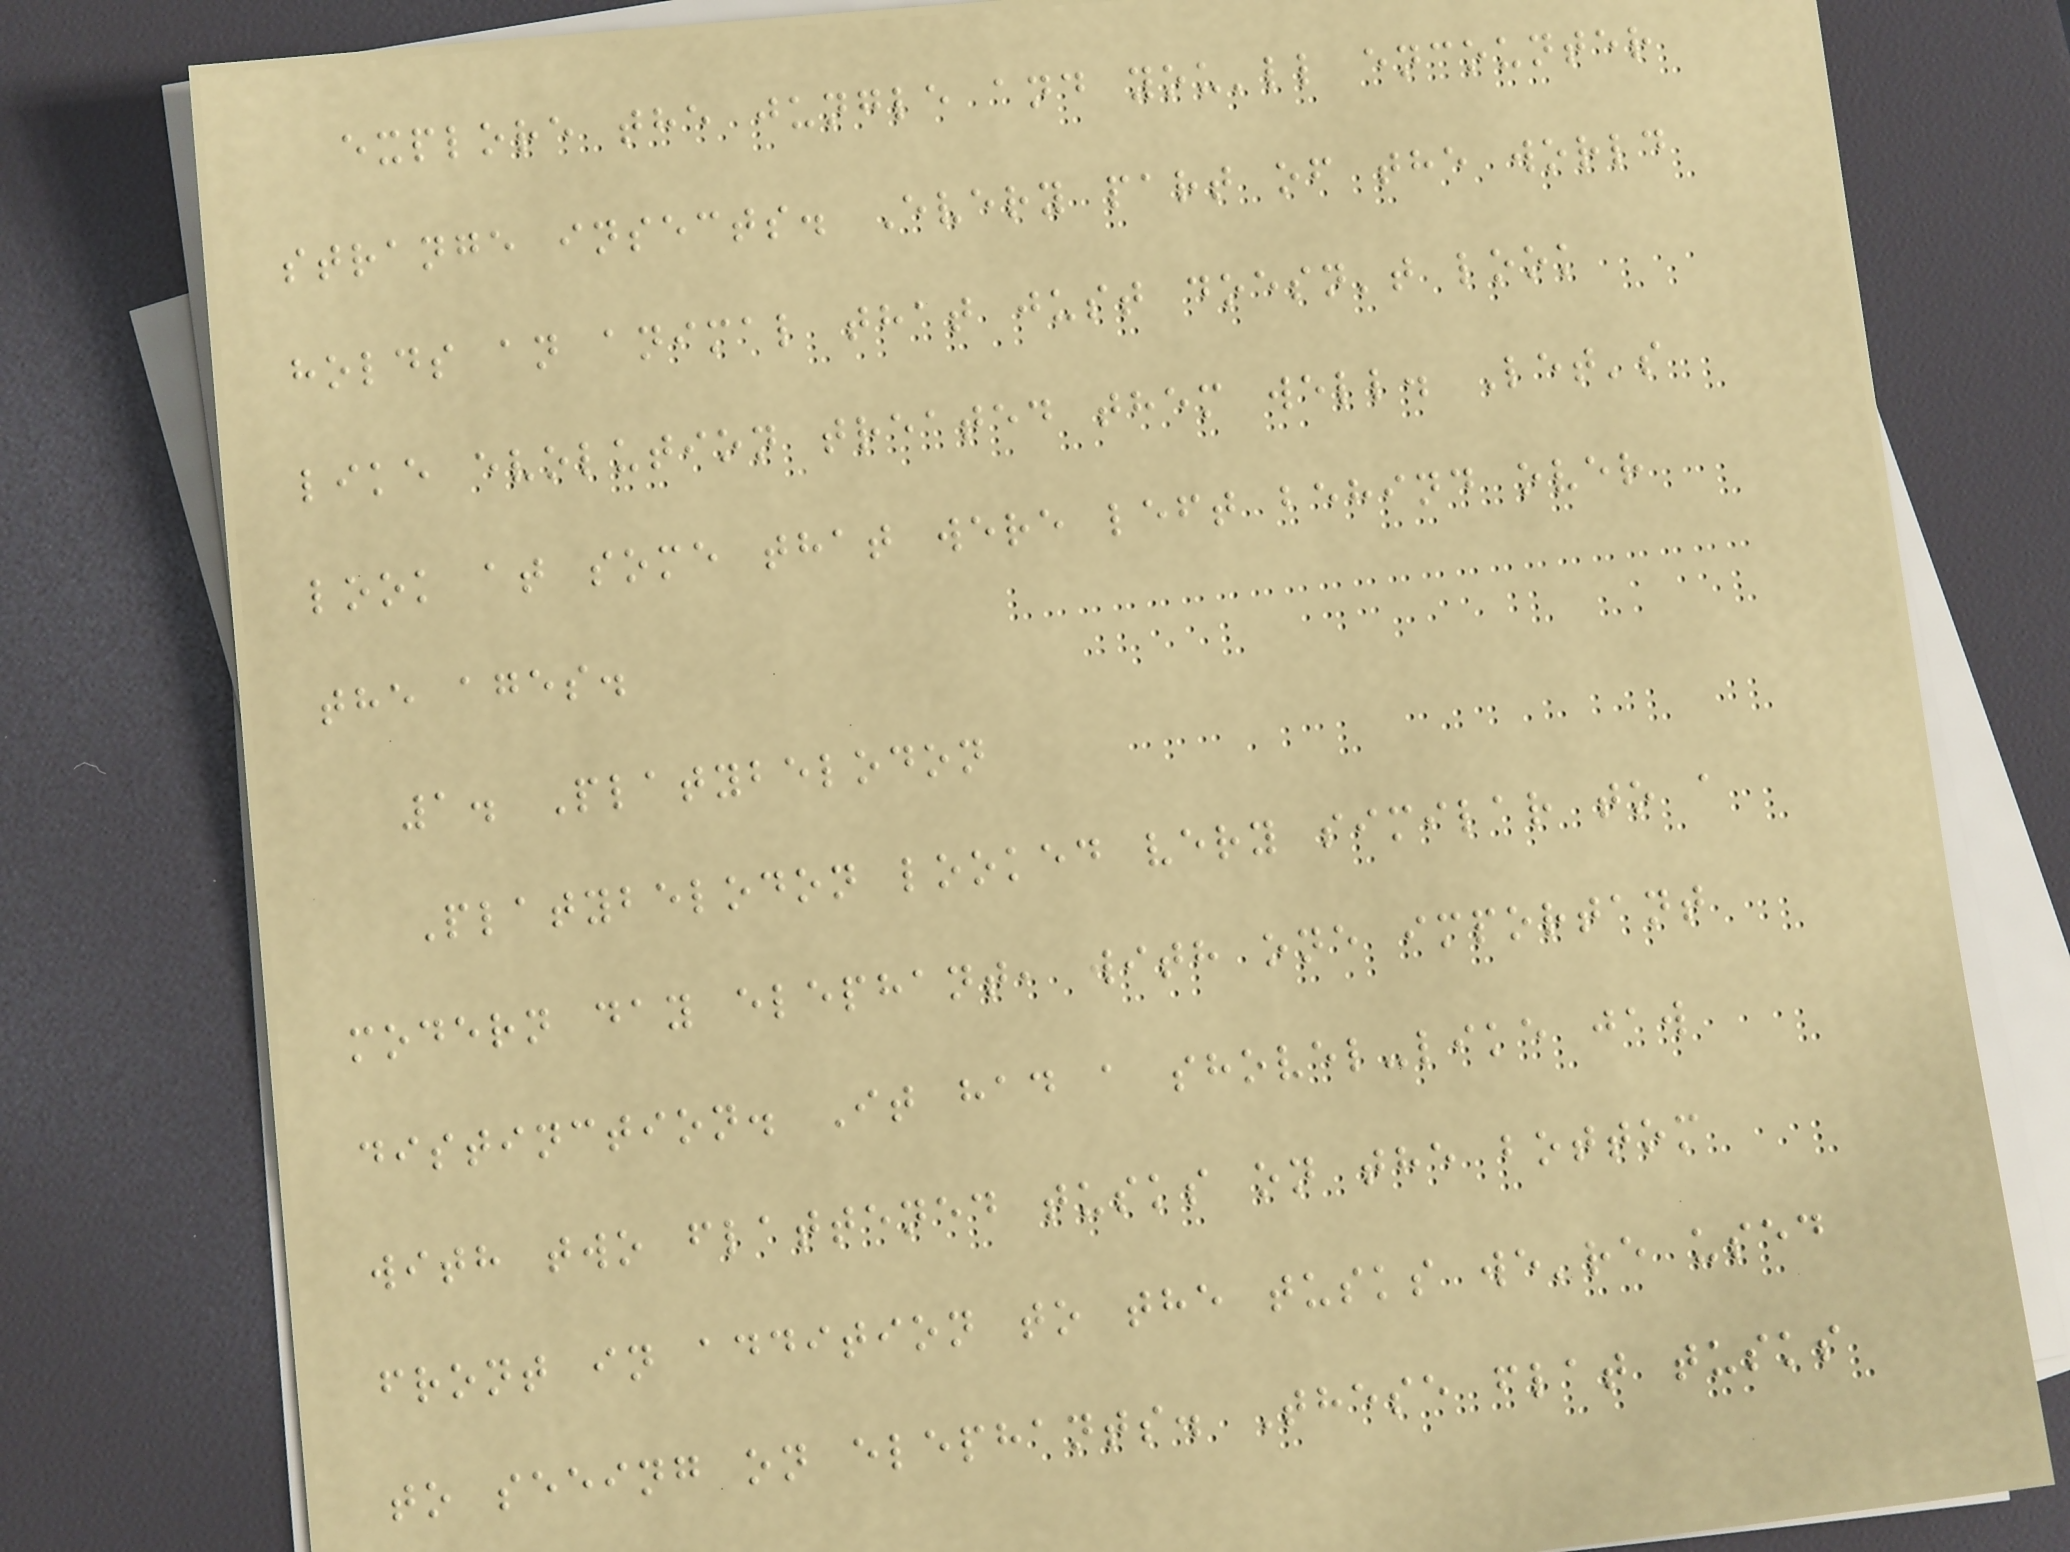explore the jungle and you'll encounter
strange insects. Every part of the world
holds an animal that just doesn't look
like evolution treated them well. Let's
look at some that were left behind over
the ages.
1. Platybelodon
Platybelodon looked very similar to a
modern day elephant, with one important
distinction. It had a shovel-like jaw
with two flattened tusks on the bottom
front in addition to the tusks we're used
to seeing on elephants. These flat tusks
